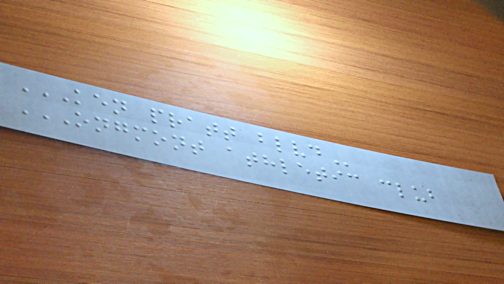KEN PRATT BLVD
ONGMONT ATHLETIC CLUB
